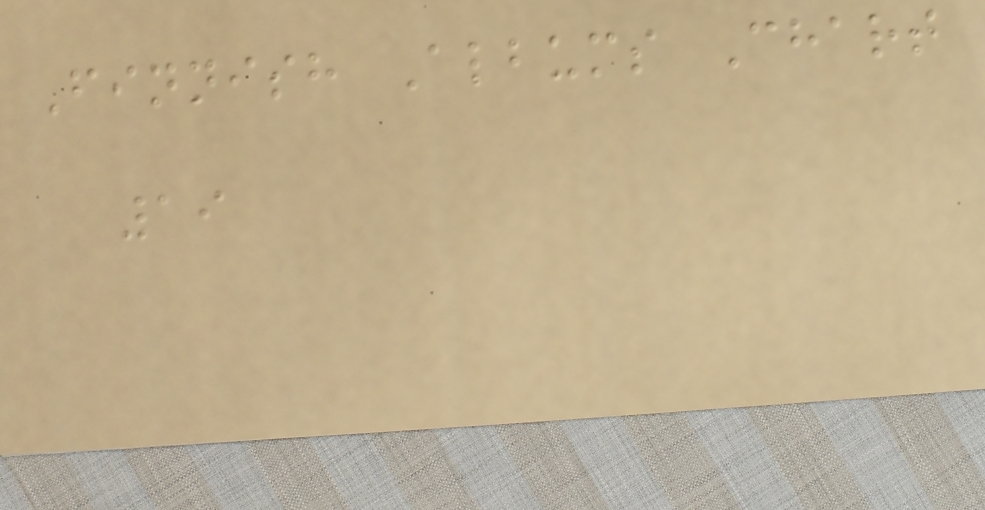Finnish Albums Chart
19
